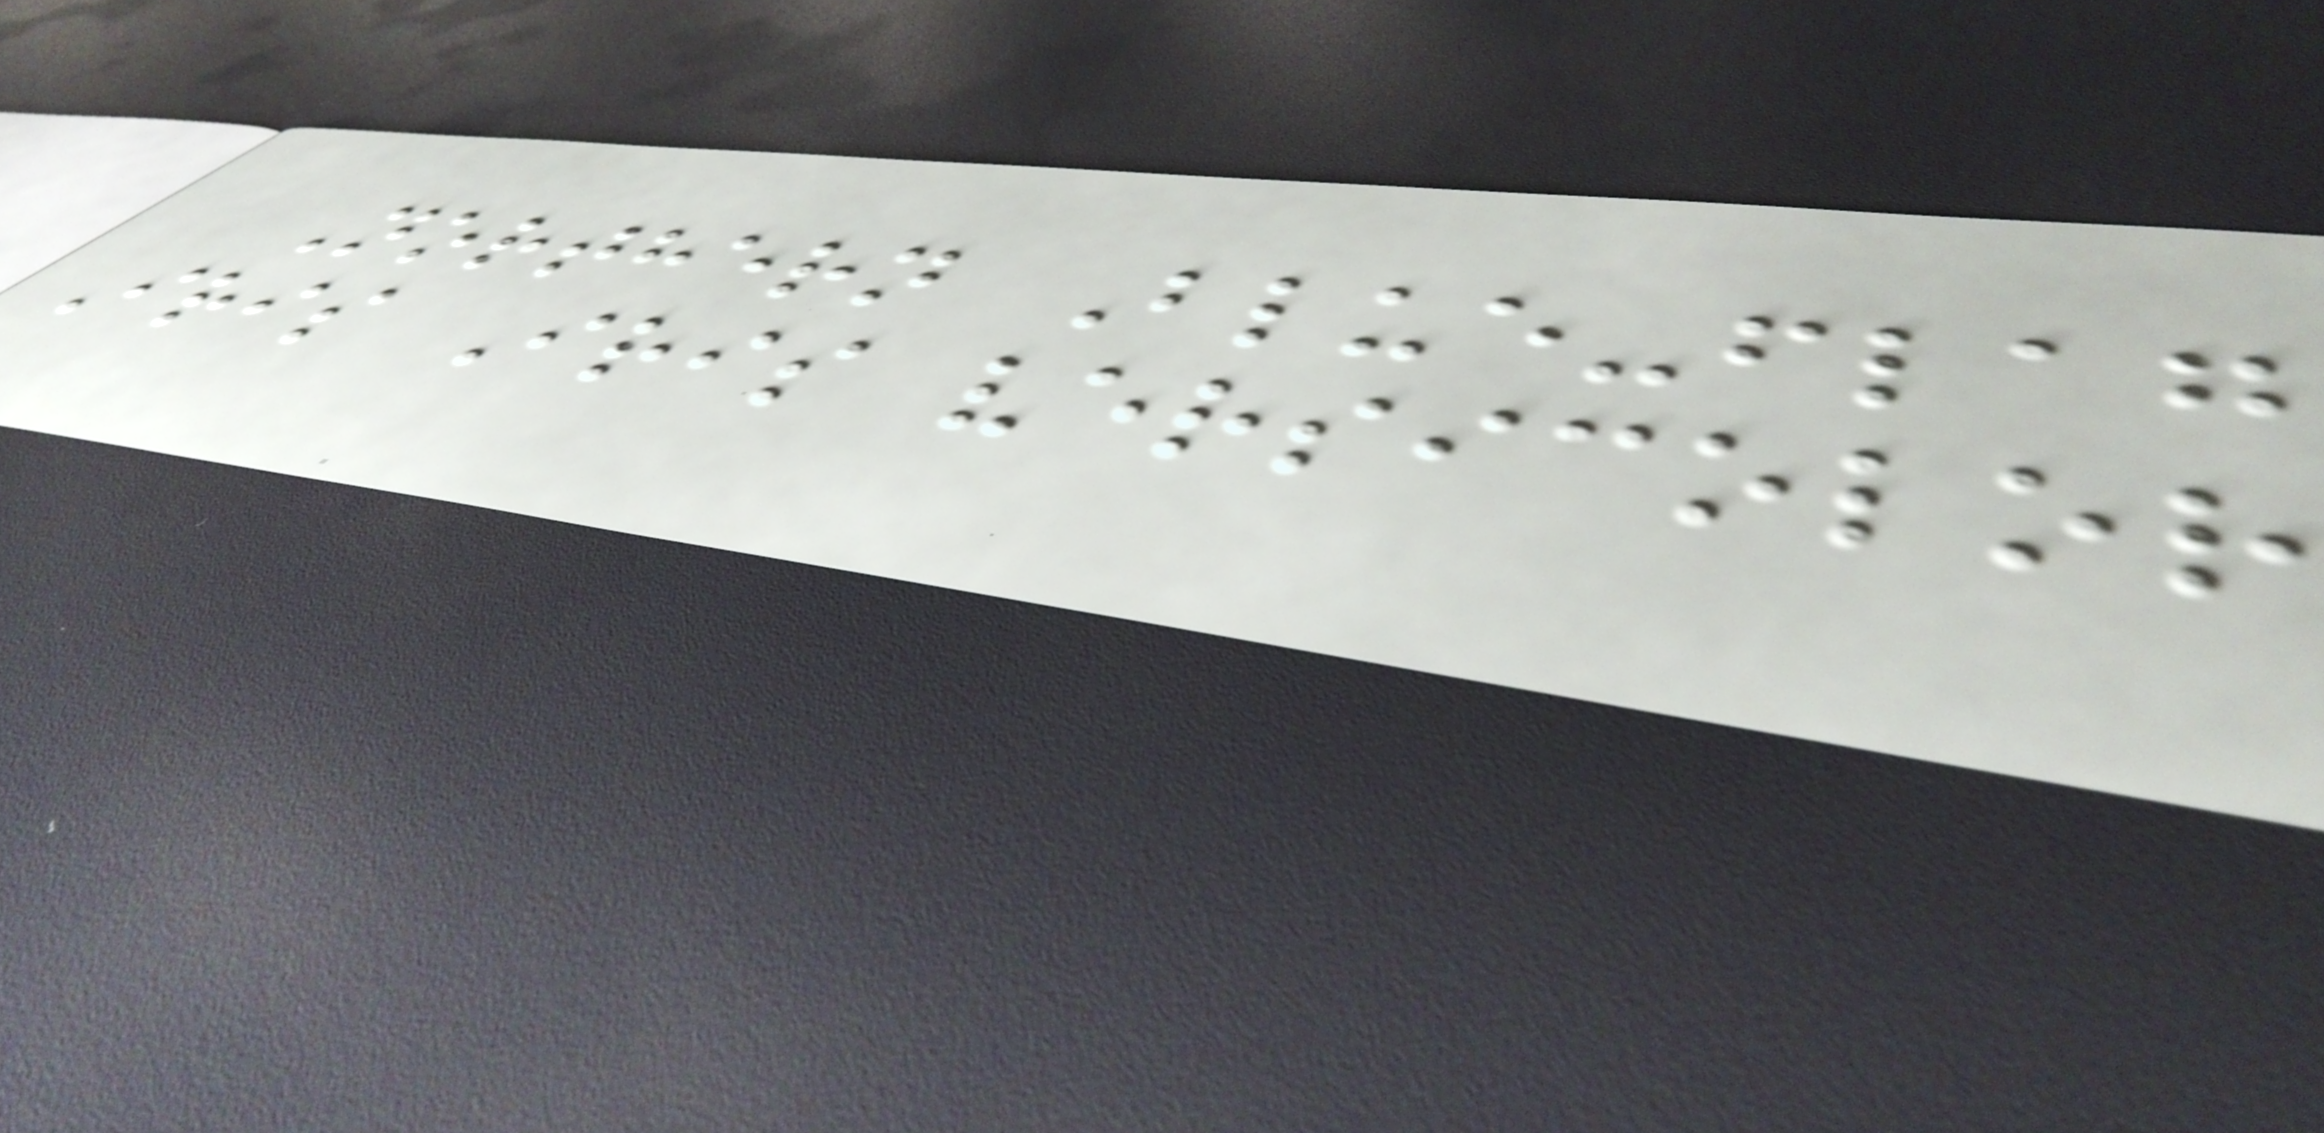Northern Blue-flag
Iris Iris versicolor
